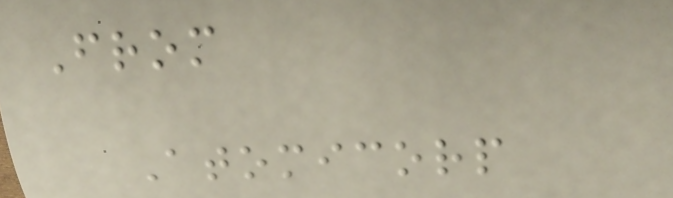From
Atomicorp
